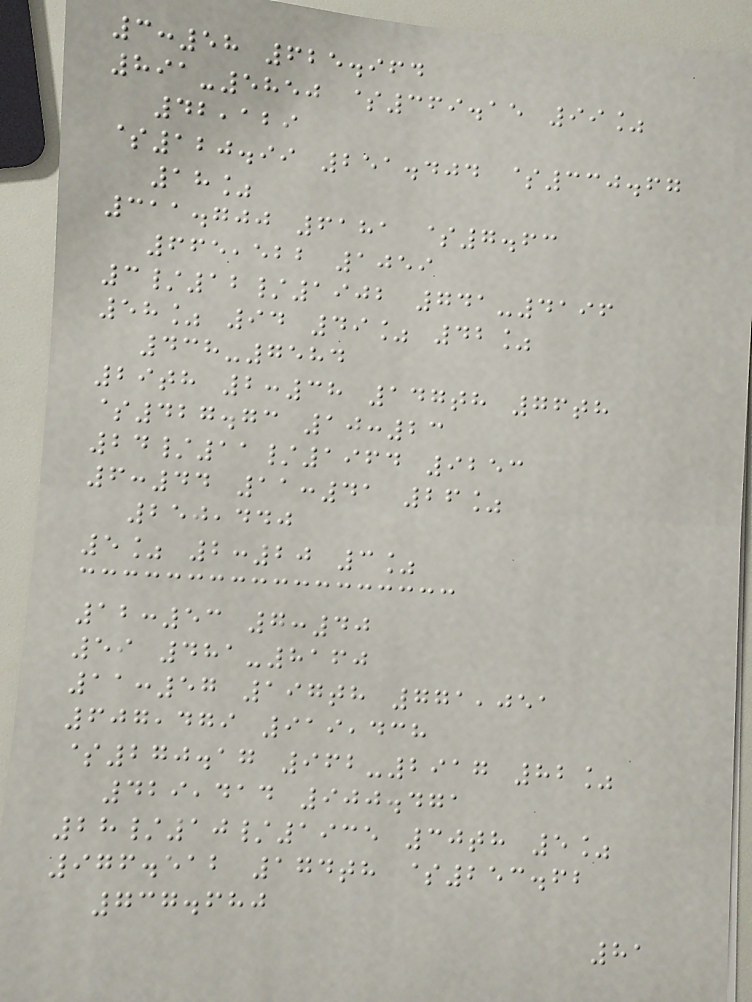3:58 625.964
891-5850 $369.15 99%
42,129
$120.99 251.404 $330.67
18%
311.700 6181 $7.63
665,522 1059
3/12/1902 741-4196
58% 94 49% 42%
438-7584
29th 2:38 147th 76th
$427.73 10:23
24/11/1964 9253
6:44 11:41 26%
250,440
5% 2:20 3%
12:53 7:40
59 481-8160
11:57 197th 771,051
607,479 919,438
$270.17 962-2917 82%
429,414 900.471
28/10/1935 30th 5%
976.512 174th $253.62
737.680
81
